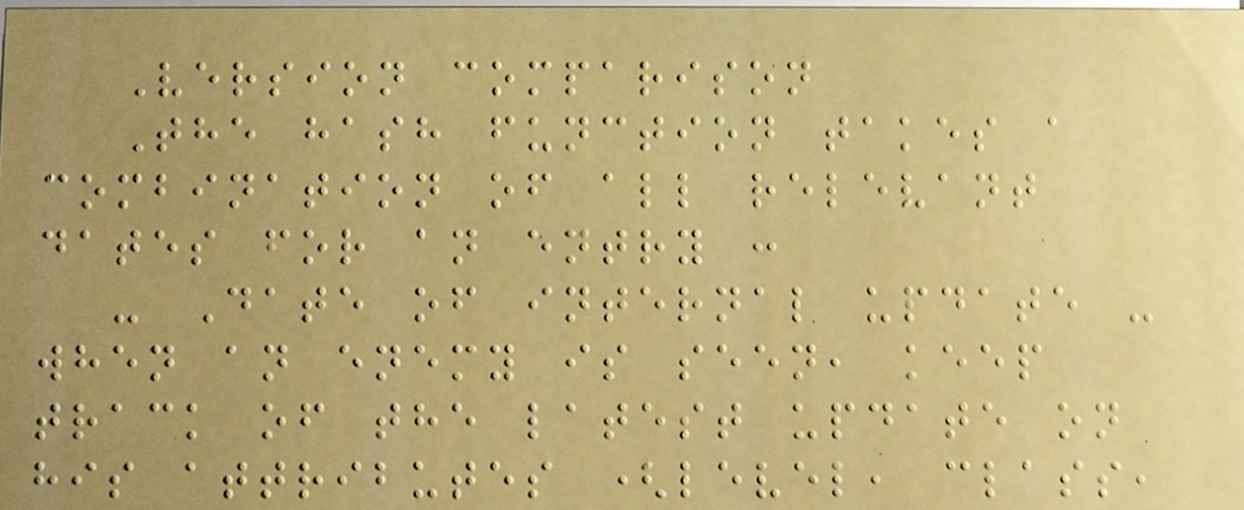Version comparison
The hash function takes a
combination of all relevant
dates for an entry :
- Date of internal update -
when an enemy is seen, keep
track of the latest update on
his attributes (level, class,
